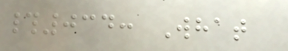#034: What
